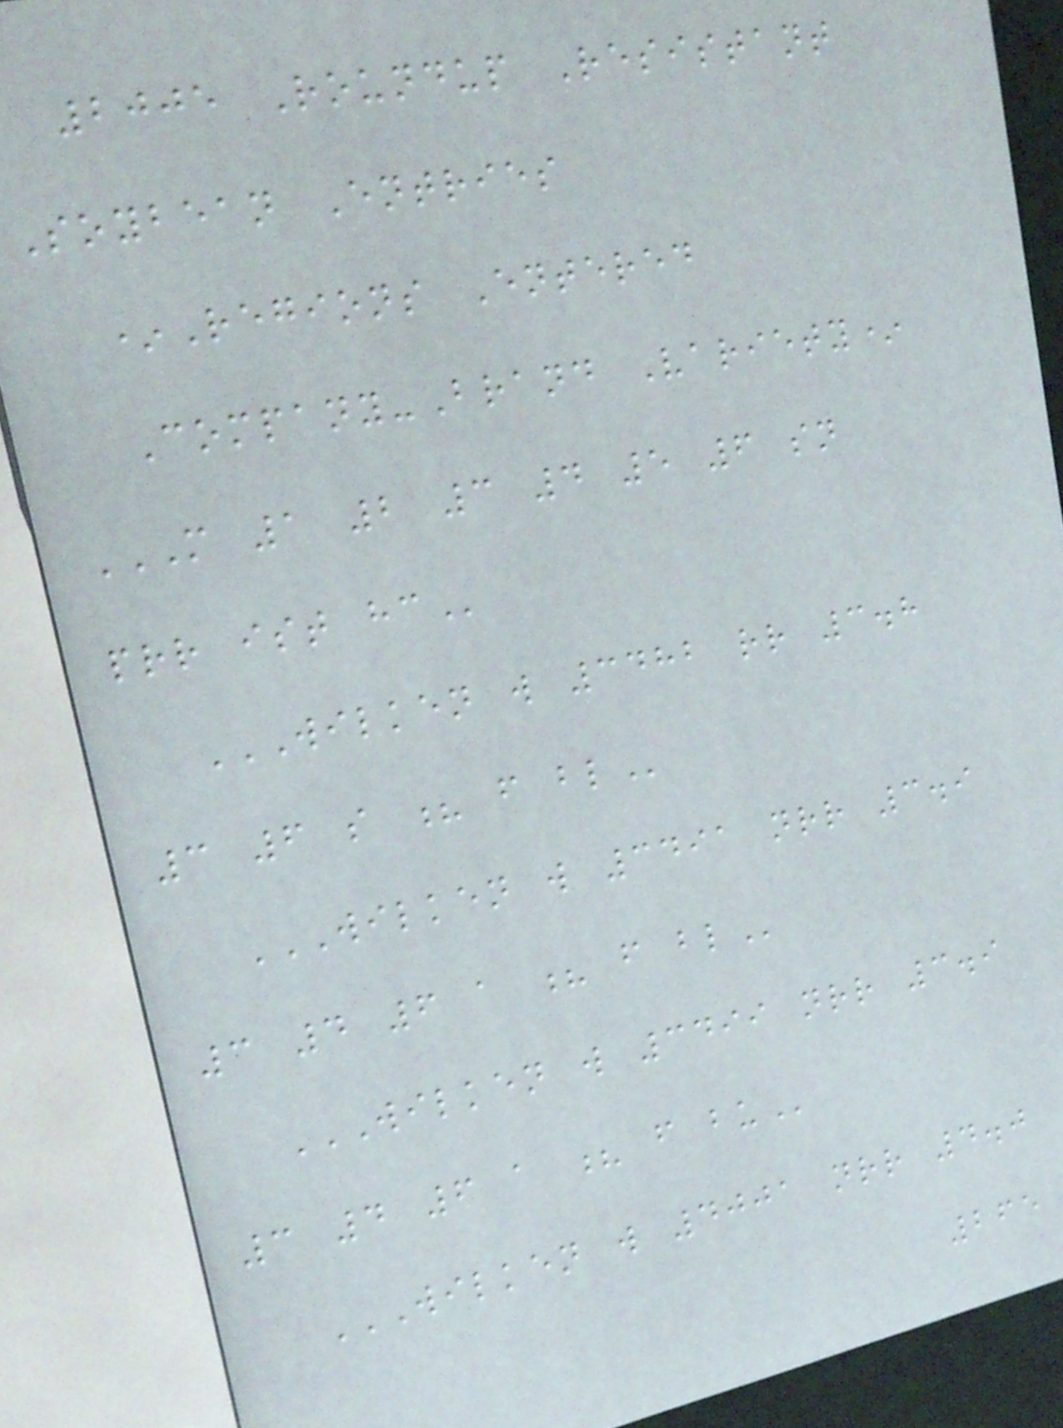2005 Roundup Resistant
Soybean Entries
*Regions Entered
Company-Brand Variety*
M 1 2 3 4 5 6 SN
PRR IST HC
WILKEN W 3482 RR 3.8
3 6 S ? F BL
WILKEN W 3491 NRR 3.9
3 4 6 A ? F BL
WILKEN W 3499 NRR 3.9
3 4 6 A ? F BU
WILKEN W 4001 NRR 4.0
265
